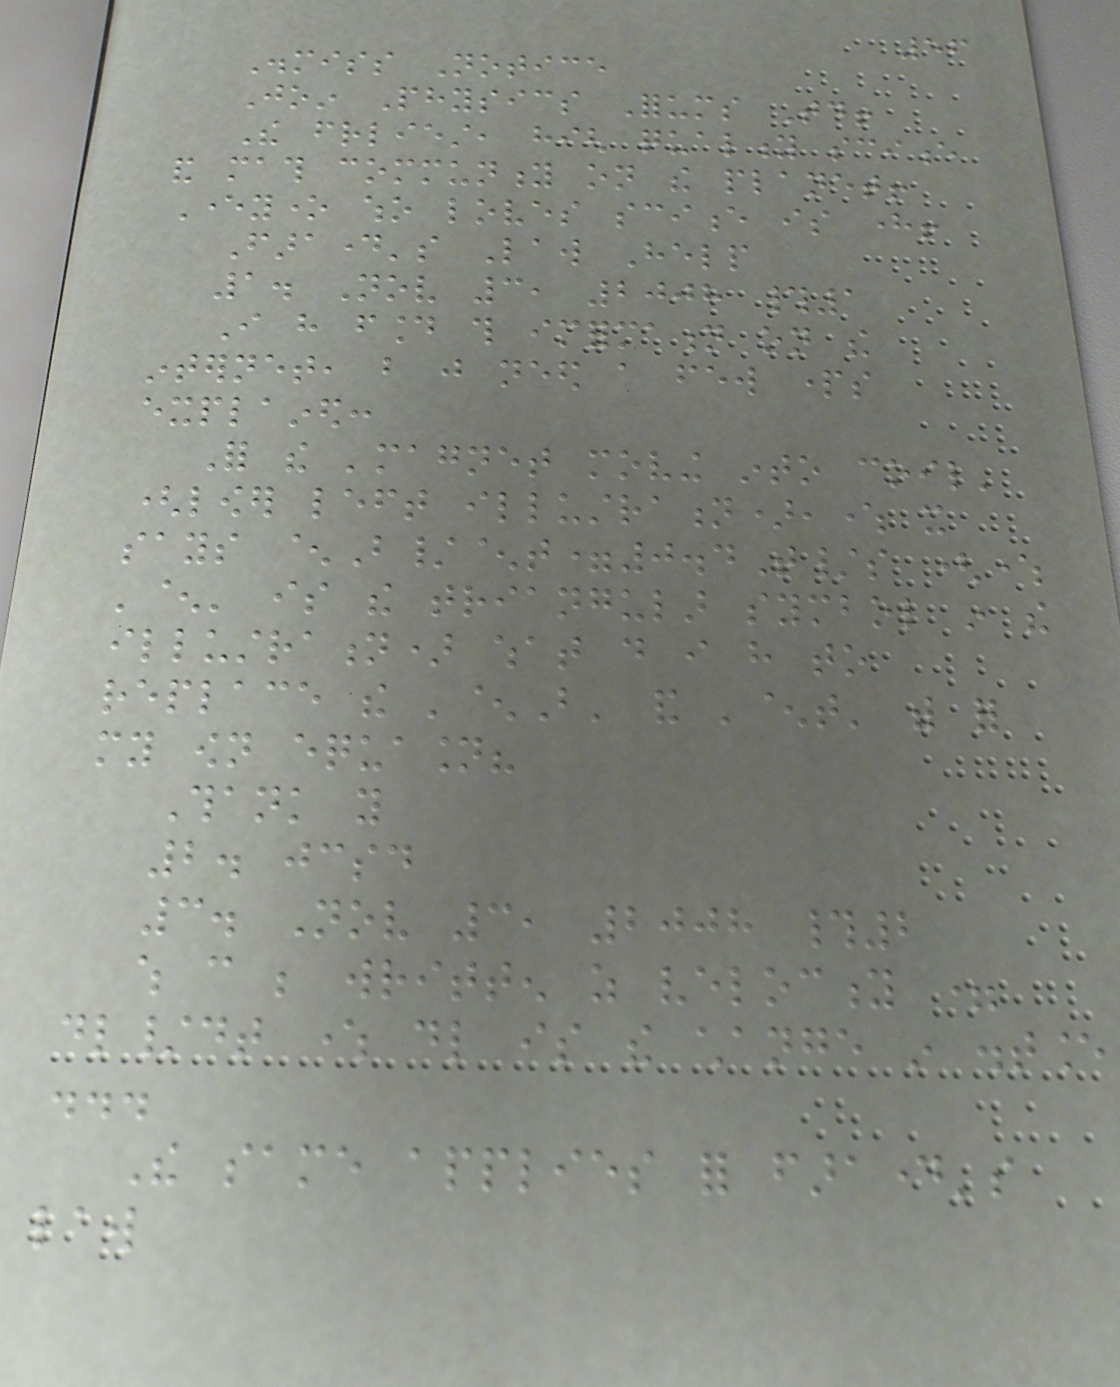56
Dismiss Notice
Join Physics Forums Today!
The friendliest, high quality science
and math community on the planet!
Everyone who loves science is here!
Faraday's Law Help
1. Nov 3, 2008 #1
I have found this imformation on the
internet, but just need a few parts
explained:
For the 'magnet moving into coil'
(lower left illustration),where it
says ^B/^t=0.4T/s (where
'^' is the triangular symbol in the
illustration) what do i have to
replace the '^B' and '^t' with for
my own equasion?
Thank you
2. jcsd
3. Nov 3, 2008 #2
which can be written as velocity =
dl/dt where dl is the change in distance
...
The same applies for faraday's
law
